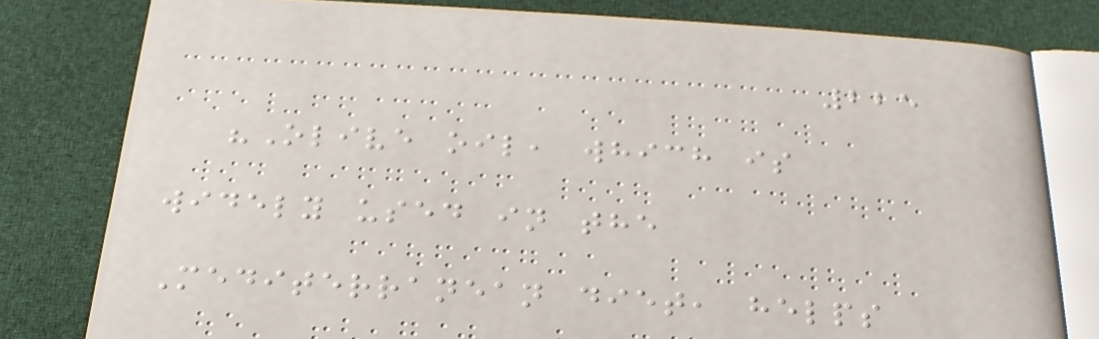225
"Olive oil, which is
widely used in the
Mediterranean diet, helps
